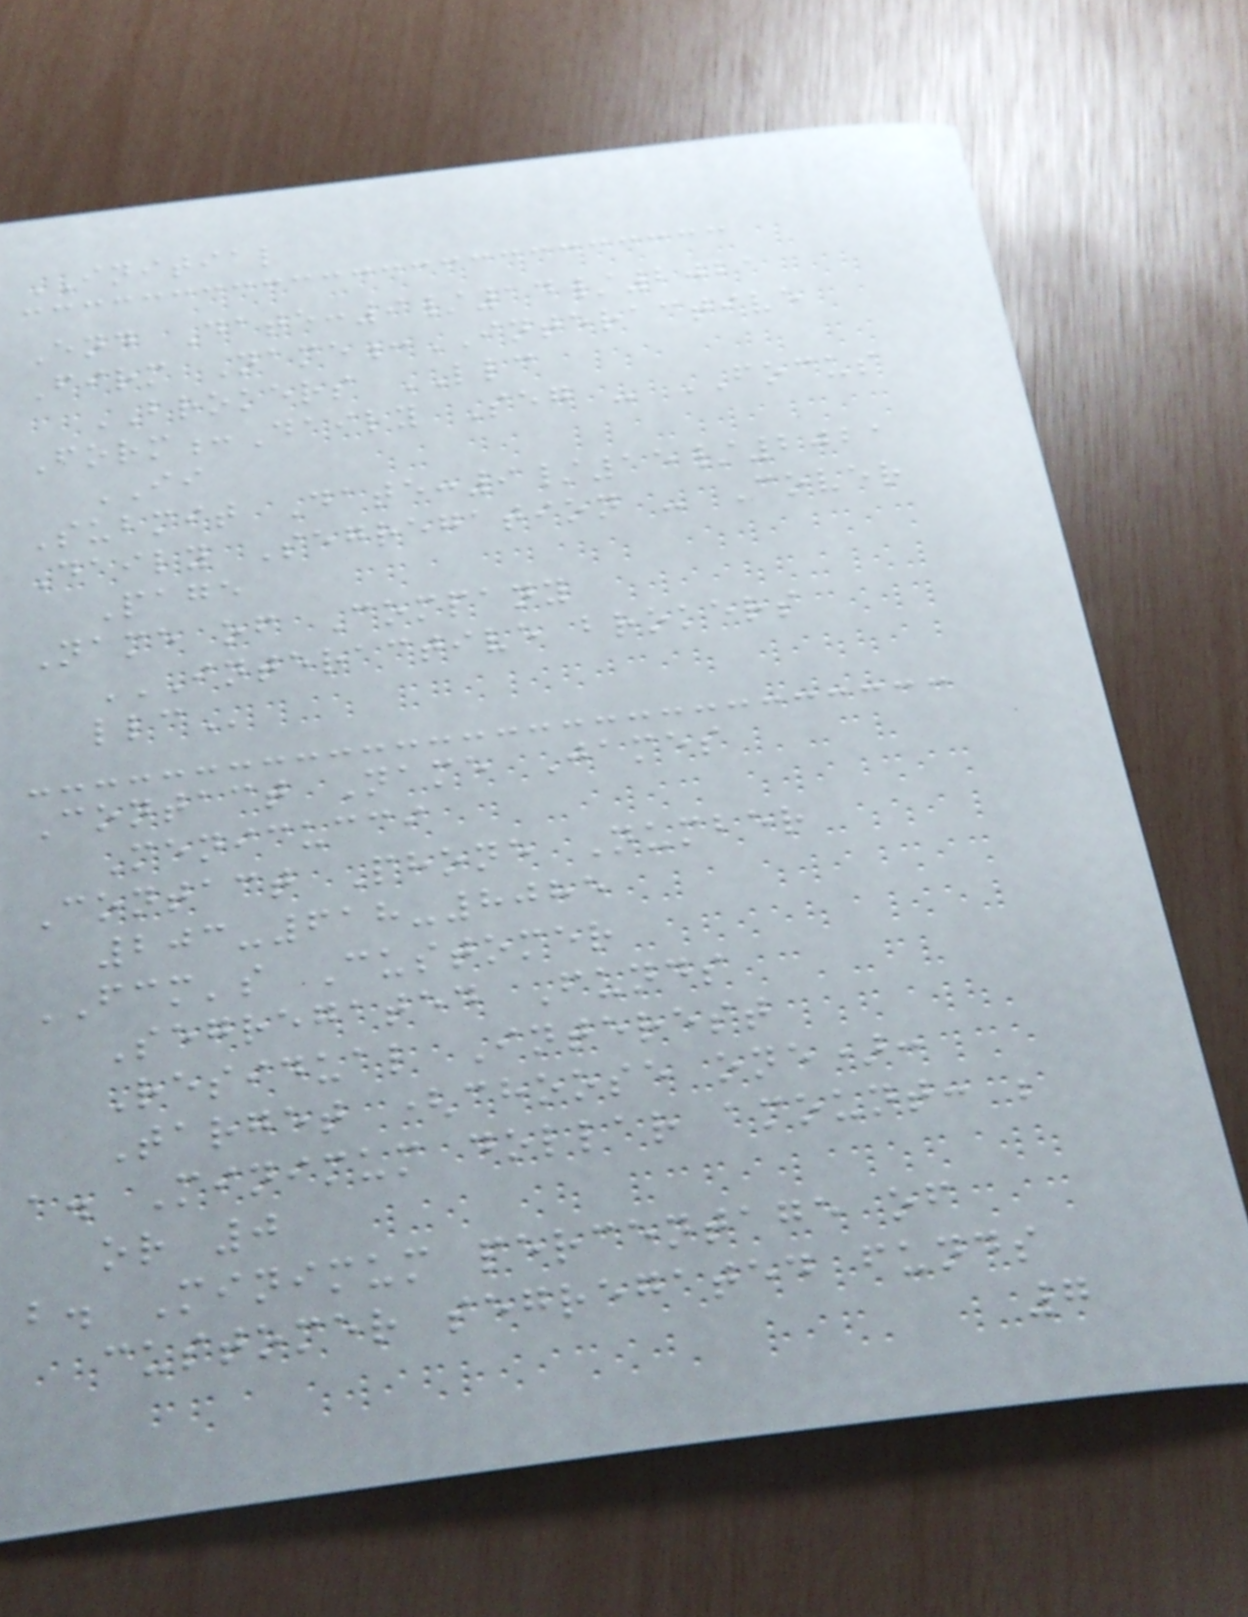INITIAL
End Date:9/14/2021
Firm Name:INTERACTIVE
BROKERS LLC
Form:Daily Seg - FOCUS
II
Submit Date:9/15/2021
Daily Segregation - Cover
Page
Name of Company
INTERACTIVE BROKERS
LLC
Contact Name James
Menicucci
Contact Phone Number
203-618-8085
FCM's Customer
Segregated Funds
Residual Interest
Target (choose one):
a. Minimum dollar amount: ;
or 0
b. Minimum percentage of
customer segregated funds
7
